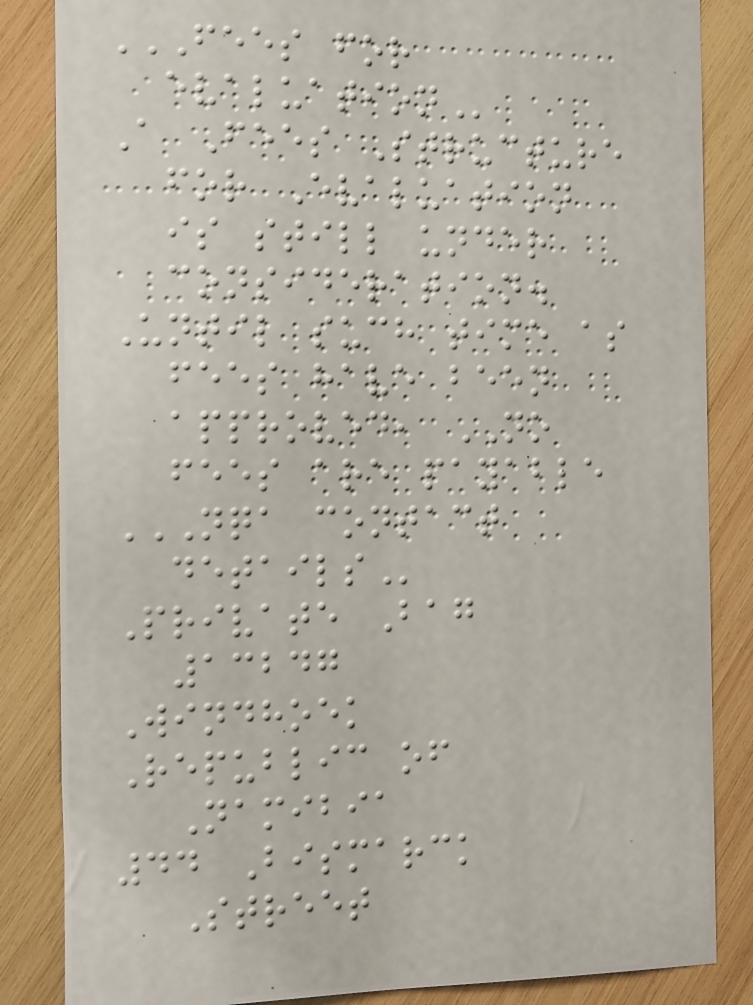FEES FOR
EVALUATION
A Fees Structure
for Evaluation
is still under
consideration.
Until such time as
fees have been
approved, NO
fees are payable
NQA CONTACT
DETAILS
Private Bag
13247
Windhoek
Republic of
Namibia
44 Bismarck
Street
